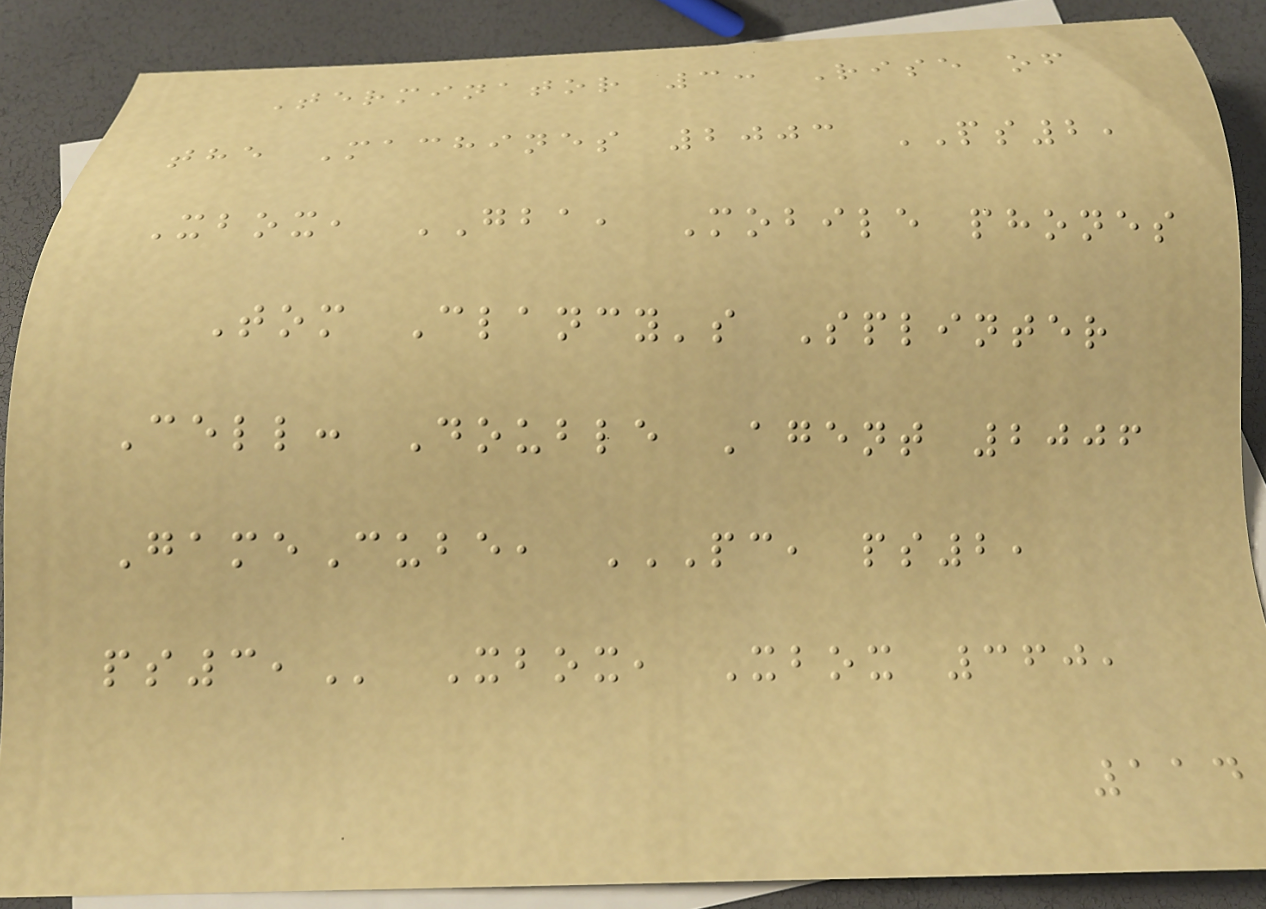Terminator 3: Rise of
the Machines 2003 PS2,
Xbox, GBA, Mobile phones
Tom Clancy's Splinter
Cell: Double Agent 2006
GameCube, PC, PS2,
PS3, Xbox, Xbox 360,
114
